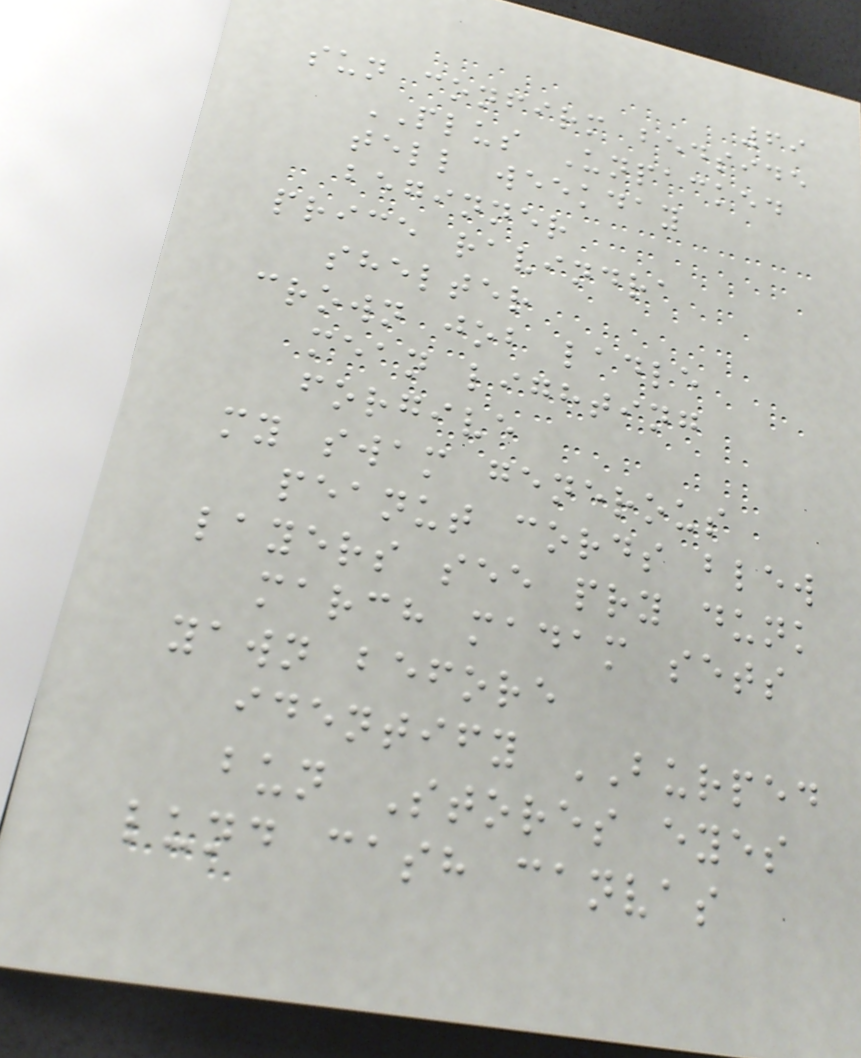69
sun confirm bedside
PLUS Unpacked
tell weekday
beginner
price ravindra
shelter
crown job ladle
mean lighting
forgive
my swam generous
peanut cords blew
layers see pry dunk
march madam sets
yawn before
identify BURPED
bun Stores eyes
lund cash canvas
